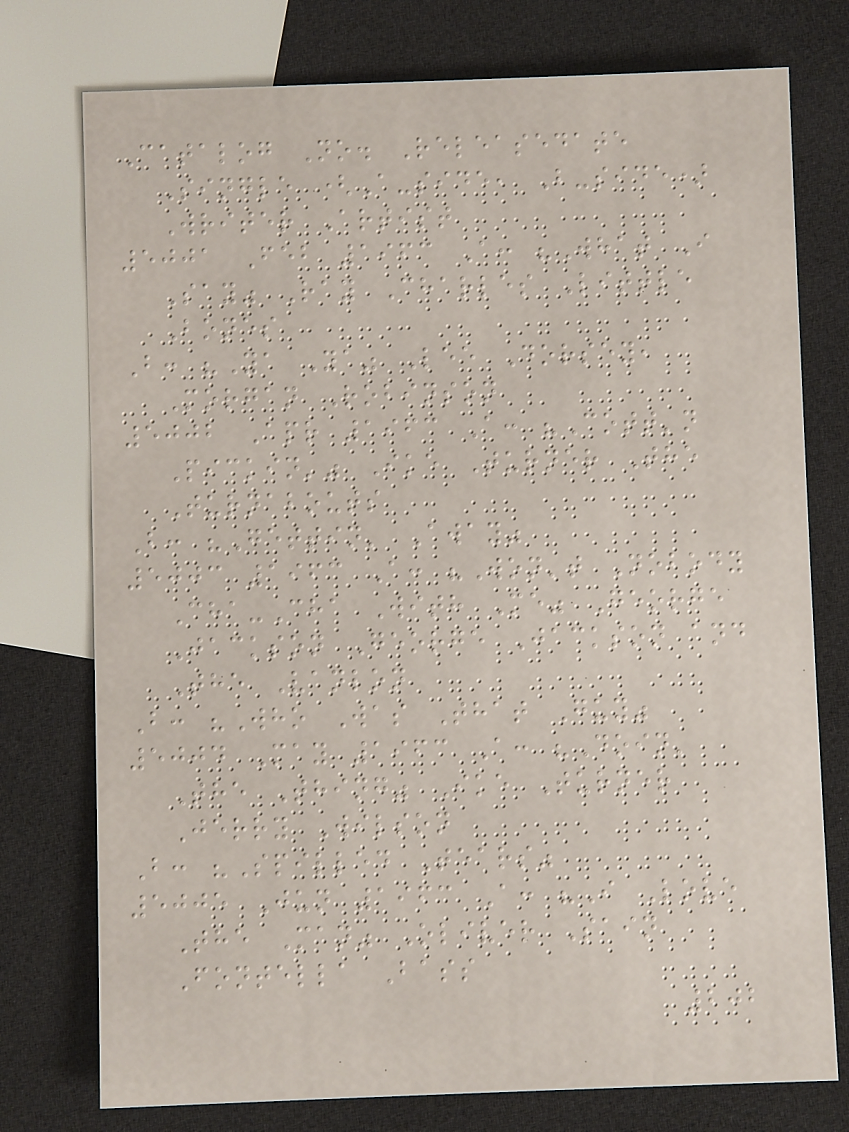Catalog No. Releasedate
Single (A-side, B-side)
Writer Artist
5001 Feb 1963 A: "What I
Say" Ray Charles Little
Bones
B: "Ya Ya" Lee Dorsey,
Morgan Robinson
5002 Apr 1963 A: "Cott'n
Pickin'" Ike Turner The
Turnabouts
B: "Gettin' Away"
5003 1963 A: "Won't Nobody
Cha-Cha With Me" George
Jackson George Jackson and
The Vanlon
B: "Who Was That Guy"
5004 May 1963 A: "Doin'
The Thing" Ike Turner
Jerry Wilson
B: "Spilled Tears"
5005 Jun 1963 A: "I Love
The Man" Oliver Sain
Fontella Bass
202
